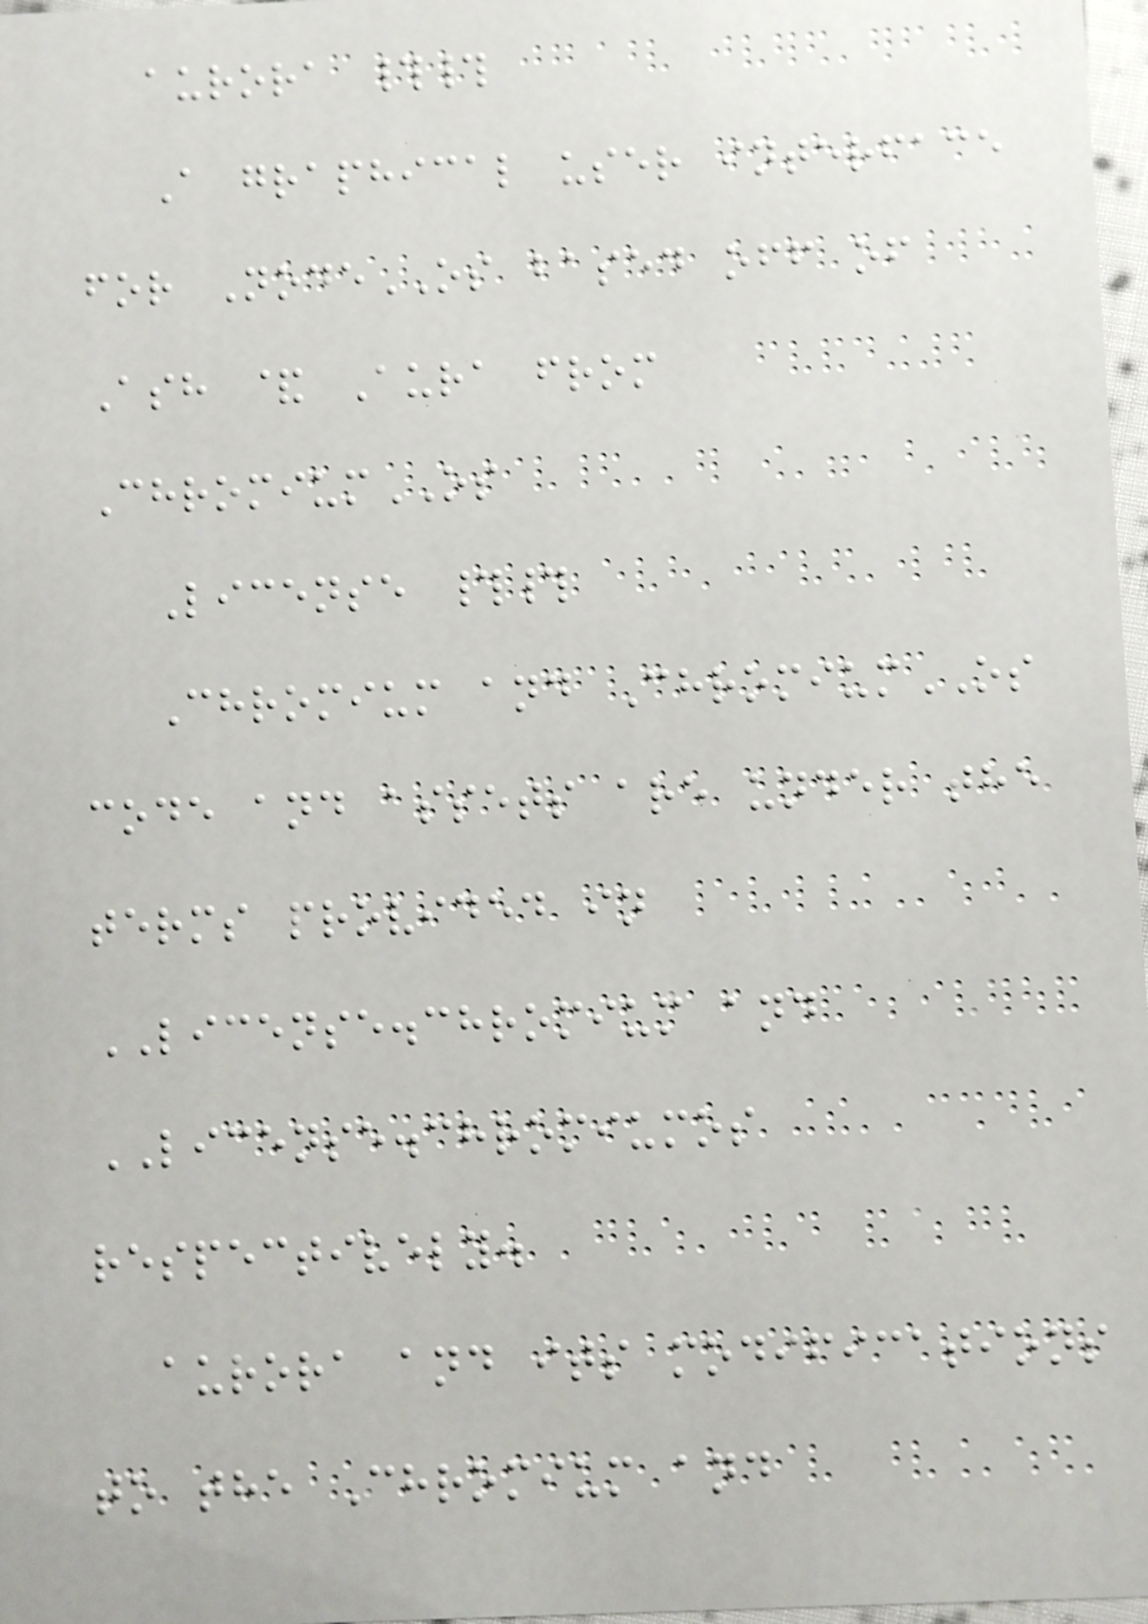aurora ##
A graphical user interface
for NodeOS based off of
Ash & Aura from
ChromiumOS
License ##
Chromium and ChromiumOS
code and assets are under the
terms provided in
LICENSE.chromium and
LICENSE.chromiumos
respectively.
aurora and its modifications
to the Chromium and
